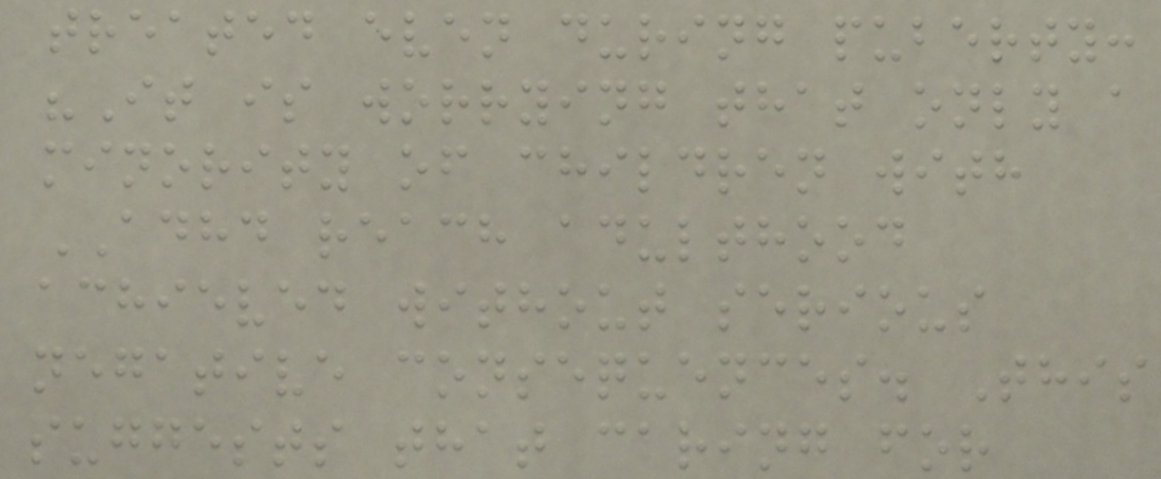treated even during puberty:
"It is worrying that only a
minority of children with
ADHD reach adulthood
achieved without serious
negative consequences. This
suggests that caring for
